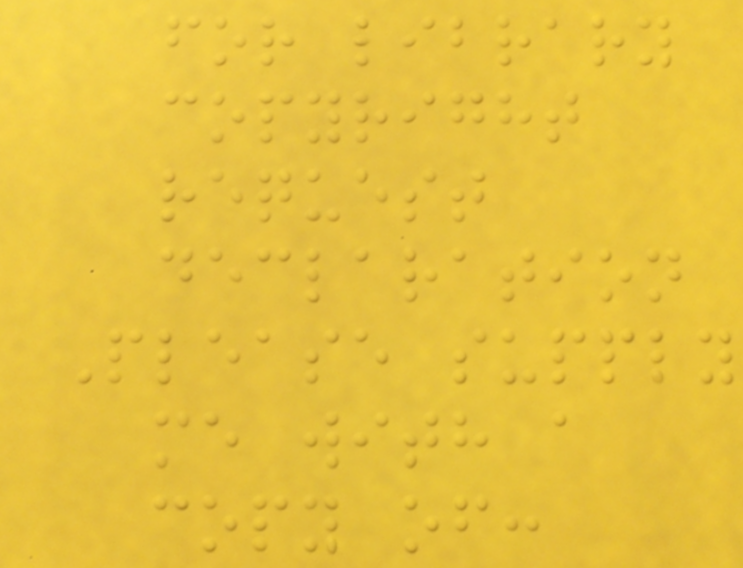for library
copyright
request
declaration
Please supply
me with a
copy of:
